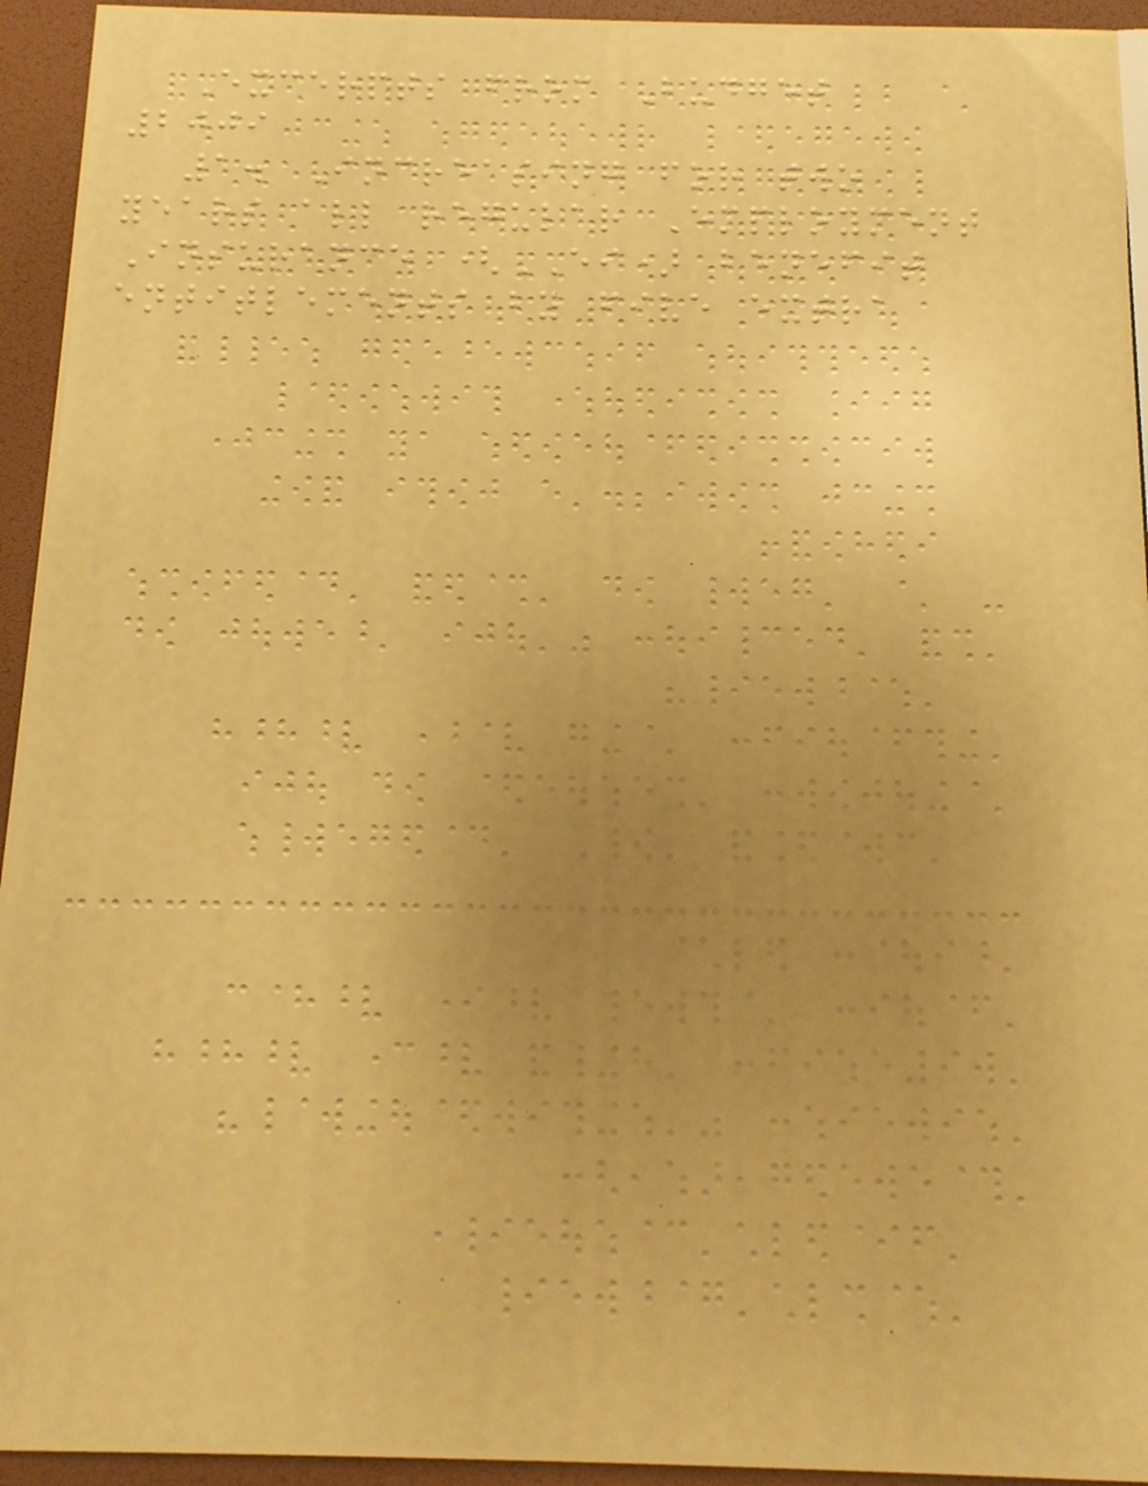Excerpts from Budget
2009
1. Increasing for two
years all regular Employment
Insurance (EI) benefit
entitlements by five extra
